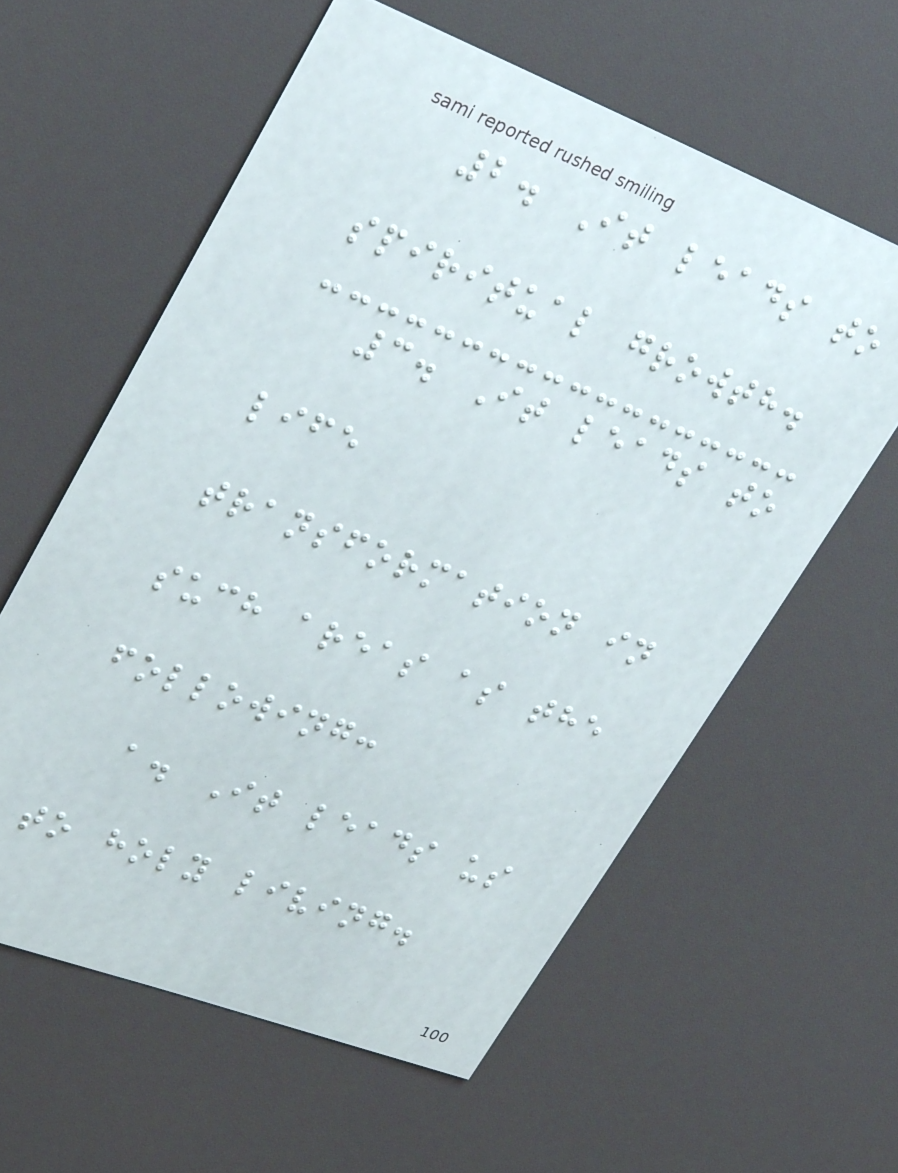2. It leads to
spiritual growth.
3. It leads to
life
transformation in
such areas as the
following:
a. It leads us
to holy living.
